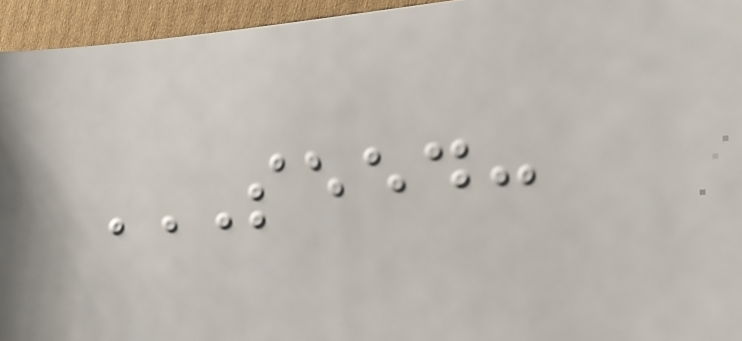SEED:
